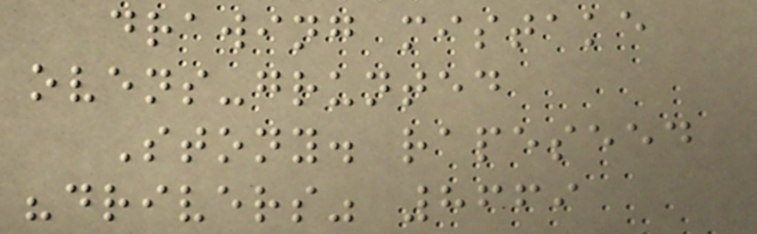drawing mistake
ovens-grunted
Stony. rapeseed
"drivers" 8669
